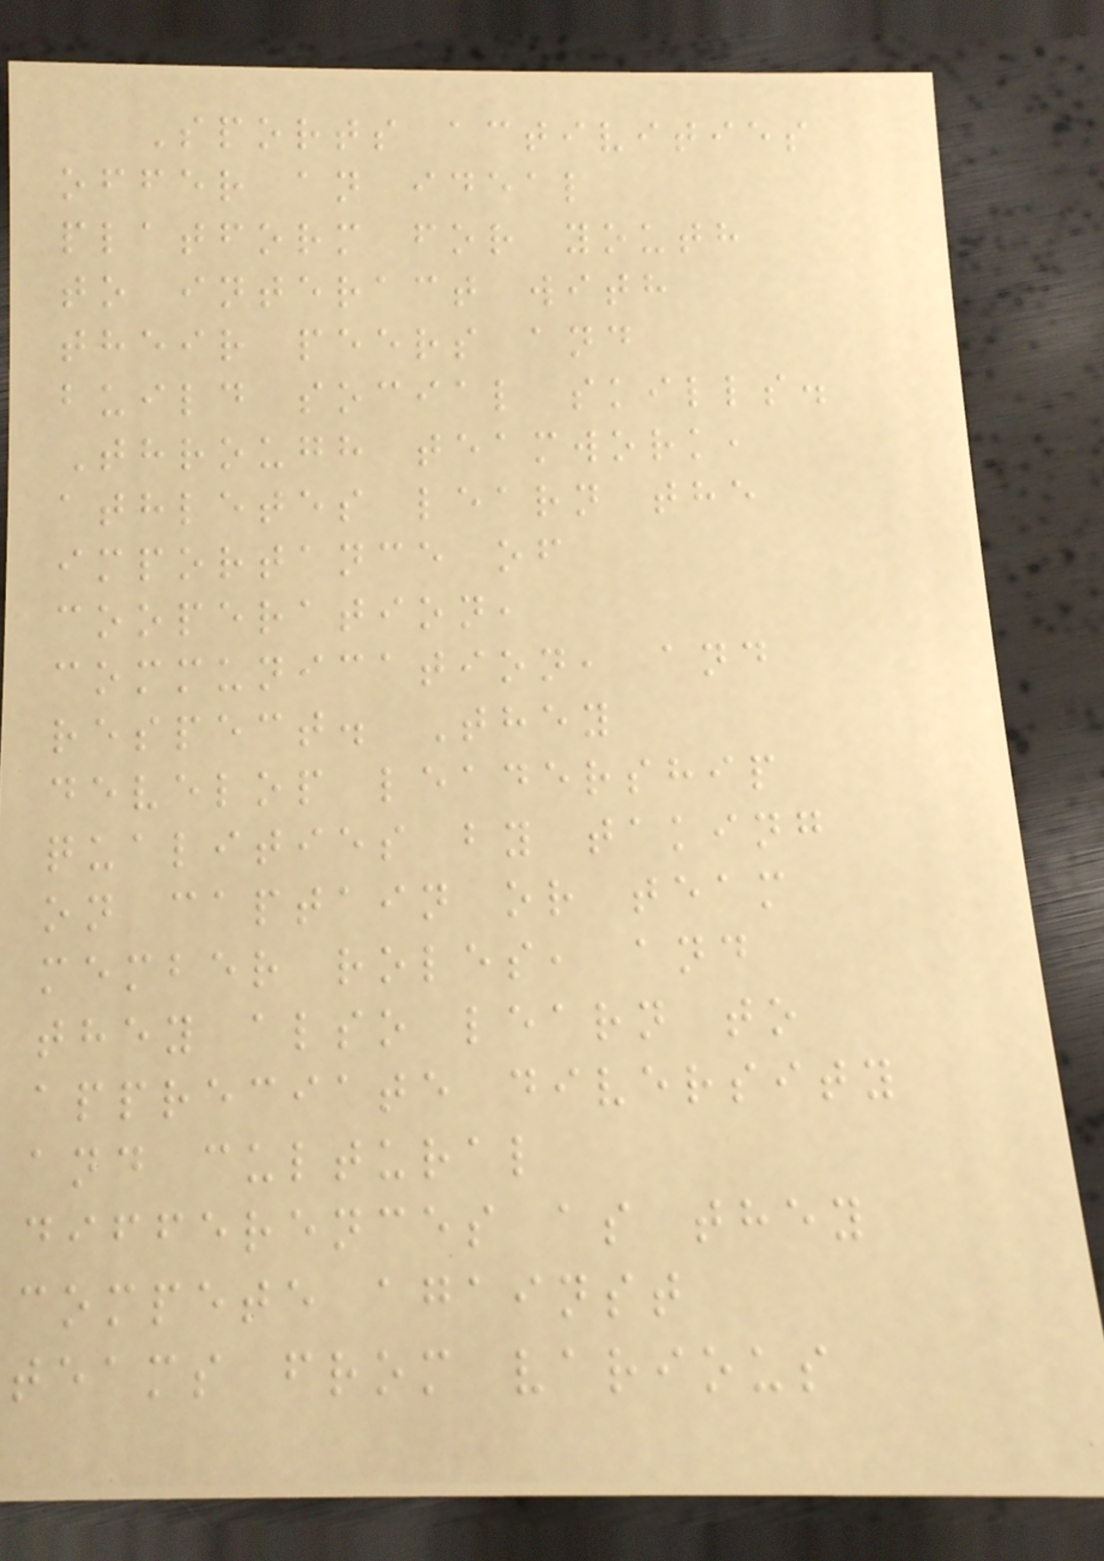Sports activities
offer an ideal
platform for youth
to interact with
their peers and
build social skills.
Through teamwork,
athletes learn the
importance of
cooperation,
communication, and
respect. They
develop leadership
qualities by taking
on captain or team
member roles, and
they also learn to
appreciate diversity
and cultural
differences as they
compete against
teams from various
